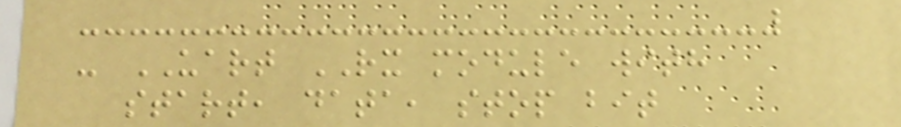- UART RX module with
start, data, stop bit
